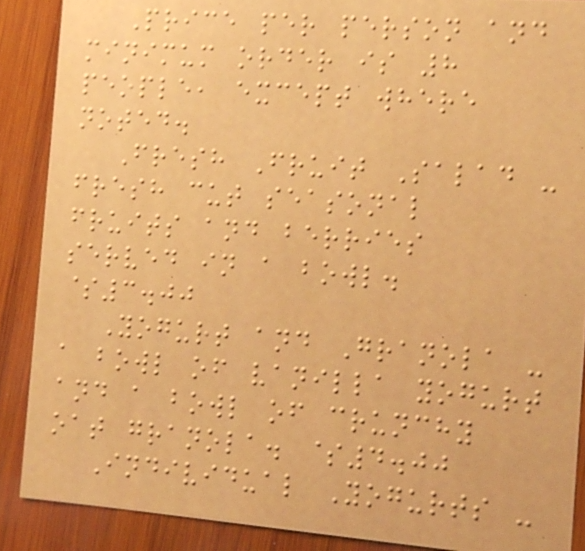Price per person and
minimum order is 8
people, except where
noted.
Fresh Fruit Salad -
fresh cut seasonal
fruits and berries
served in a bowl.
$3.00
Yogurt and Granola -
a bowl of vanilla yogurt
and a bowl of crunchy
oat granola. $4.00
Individual Yogurts -
